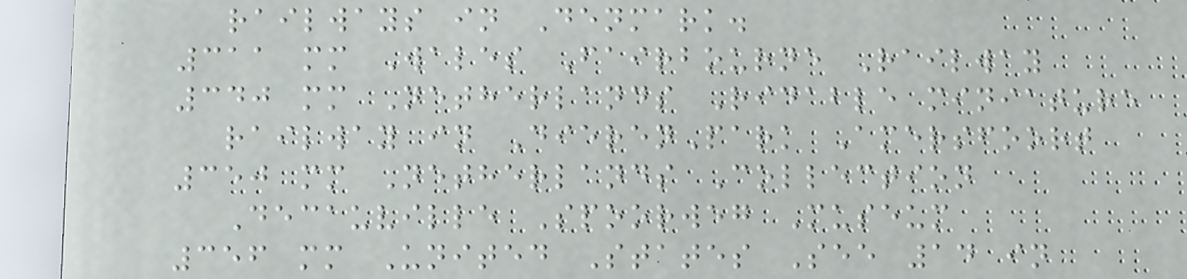railways in Denmark.
311 mm Wales Fairbourne Railway
340 mm Netherlands Ridable miniature
railway in DierenPark Amersfoort
350 mm Netherlands Collection
Decauville Spoorweg Museum
356 mm United States See 14 in
